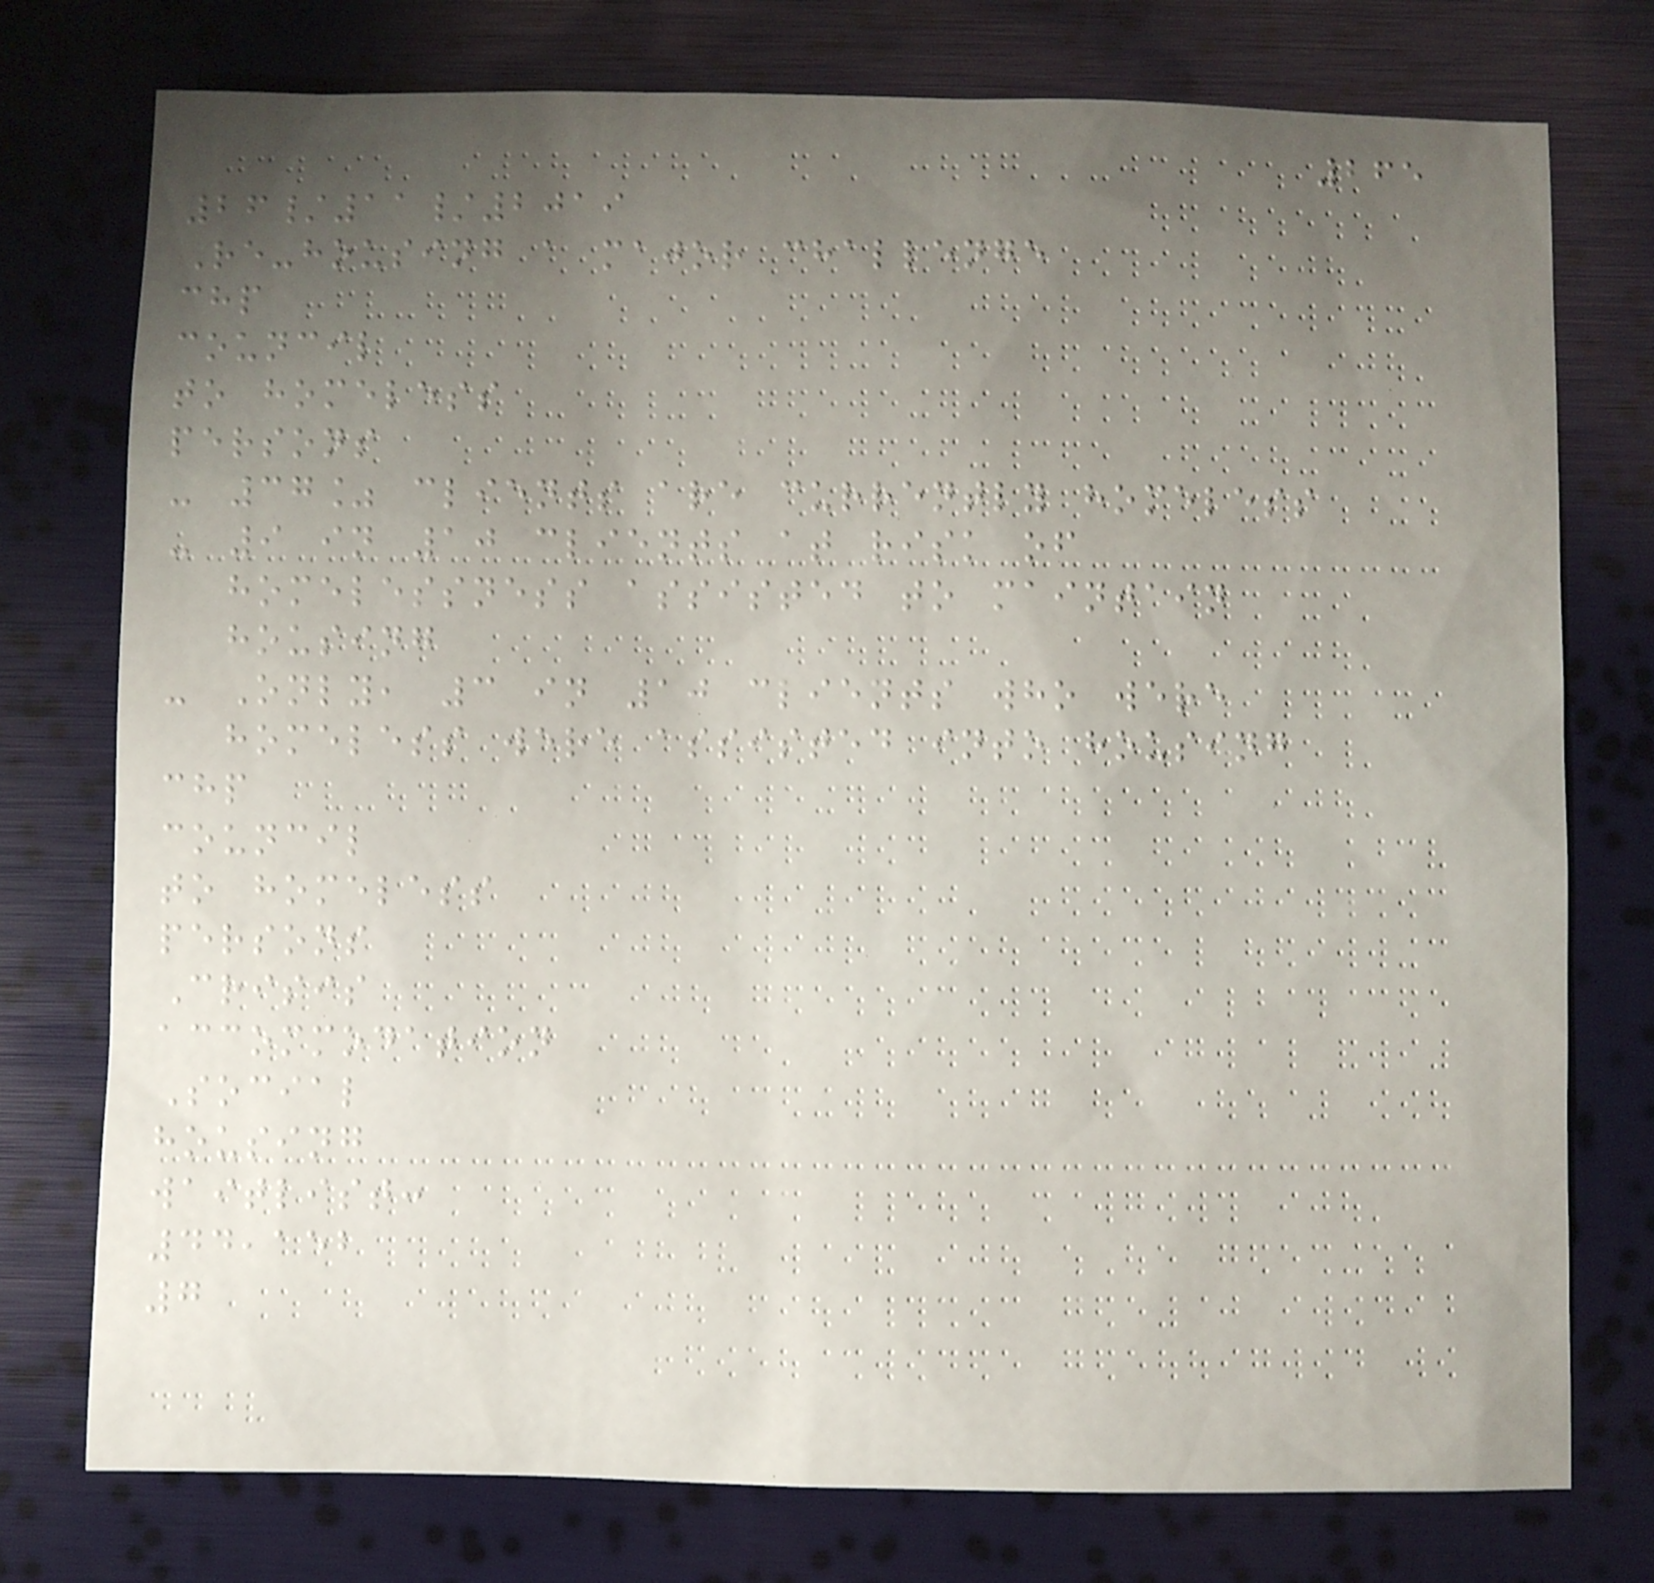265
26/11/2019
Re-housing a major challenge
chp
council
to homeless
persons
- 37% clients are currently homeless
- 9 in 10 clients at risk of
homelessness assisted to maintain
housing
- Only, 3 in 10 clients who were
homeless were assisted into housing
chp
council
to homeless
persons
Crisis
accommodation
Social
housing
waitlist:
44,152
7
